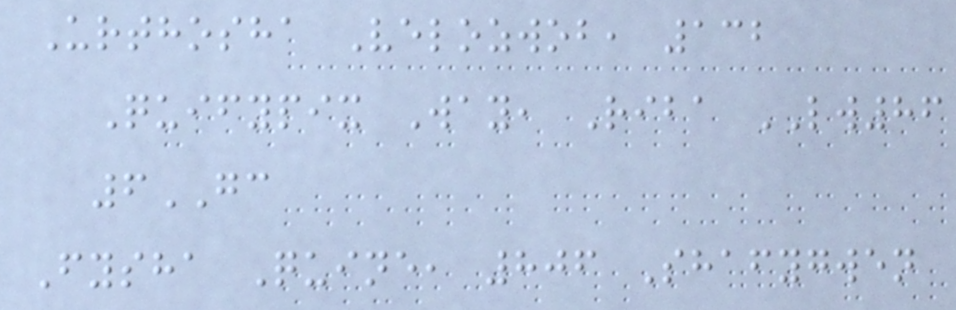Urthosha Velozwob, 132
Quifypix Way, Riba LW86
6GC
Fysha Quine, 806 Shafygwen
